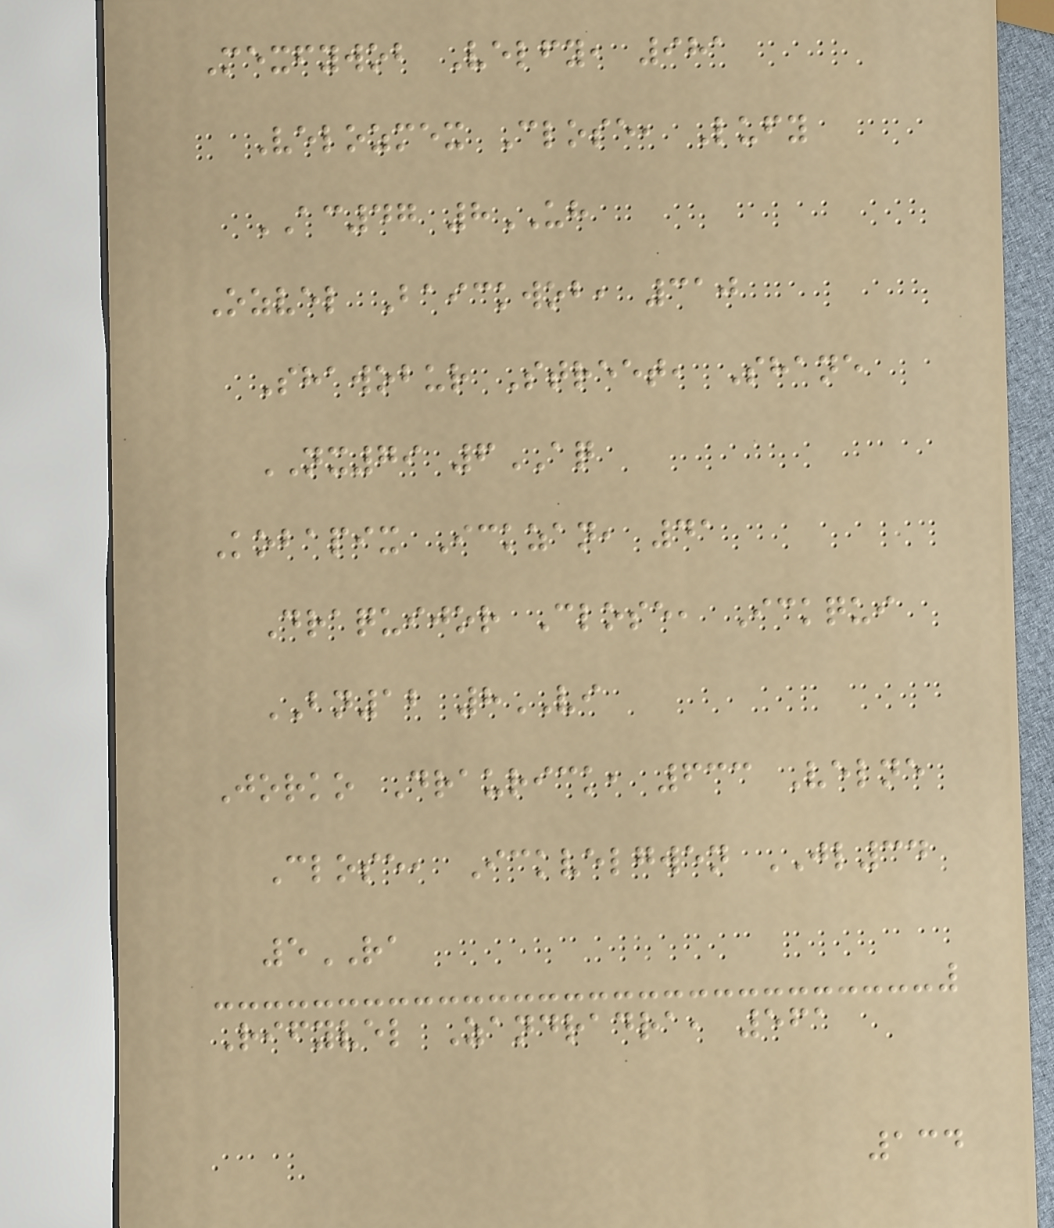Mexfywob Velfy, 981
Velozmex Close, Lufy
AC47 8UH
Ozvel Baickwob, 310
Shawobur Street, Shane
NX79 6AQ
Kobapix Ickzan, 41
Draquijor Close, Ickqui
BN12 8VI
Jorko Draurick, 633 Velne
Close, Ickvelgwen JL34
5RA
Rifyvel Zandradra, 561
134
